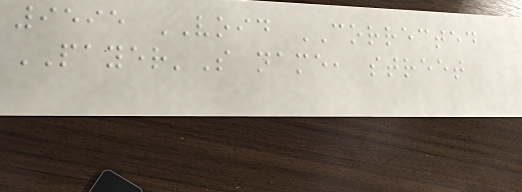9595 VOID CORRECTED
PAYER'S name, street
